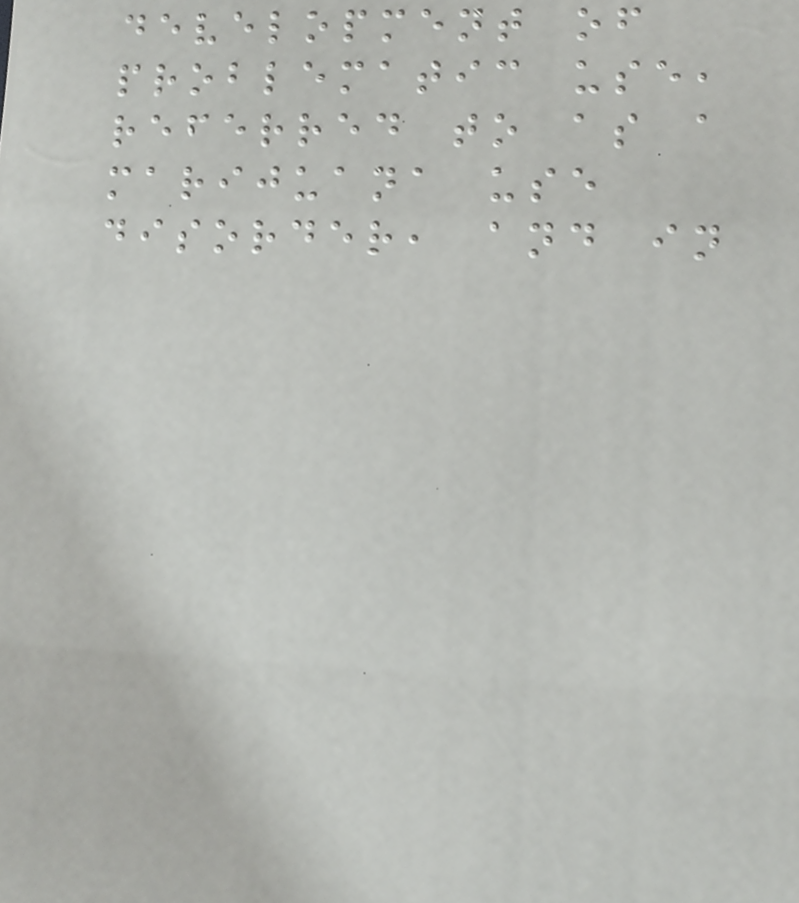development of
problematic use,
referred to as a
marijuana use
disorder, and in
